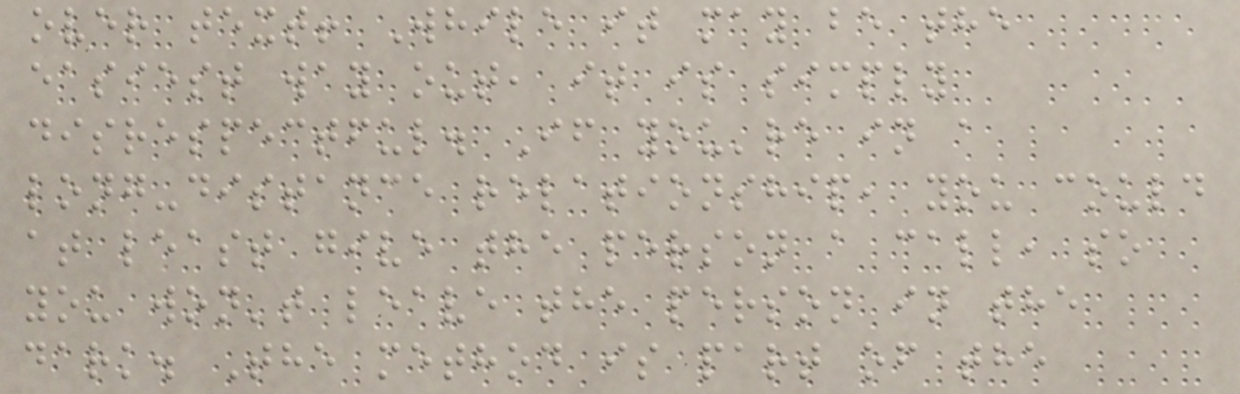over text! While it may be the
easiest way out, it is simply
disrespectful. If you're in a
long-distance relationship, you could
at least give the person a call, so
you won't leave the person in the
dark. The method is part of the
